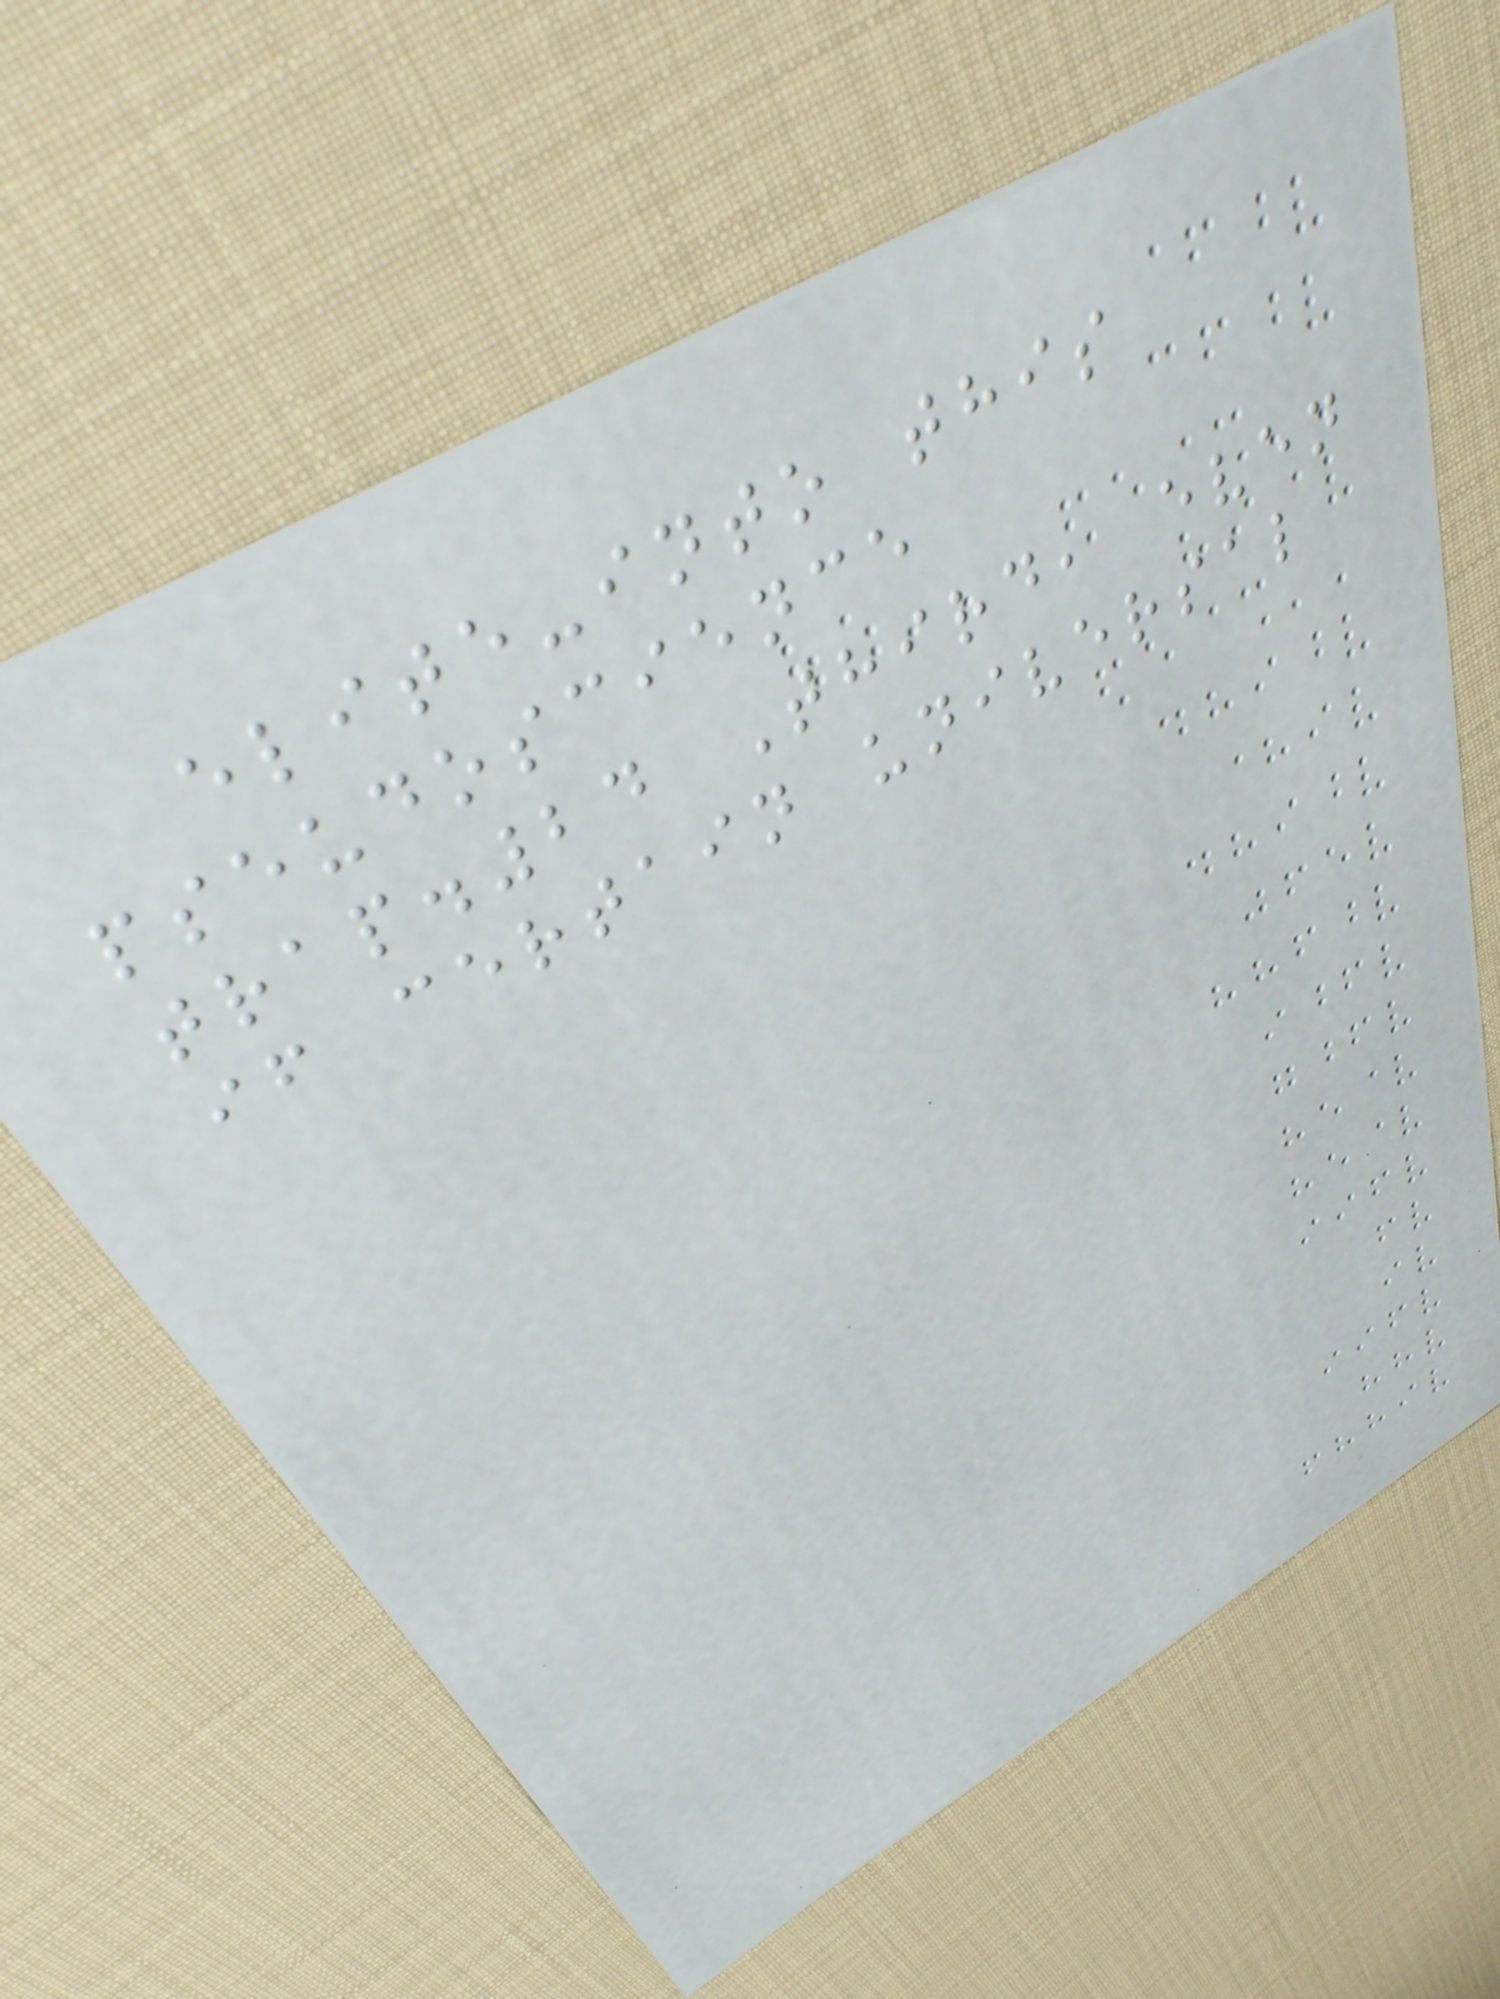elite-into this
pseudoscience
trap.24 Third, even
if certain universal
